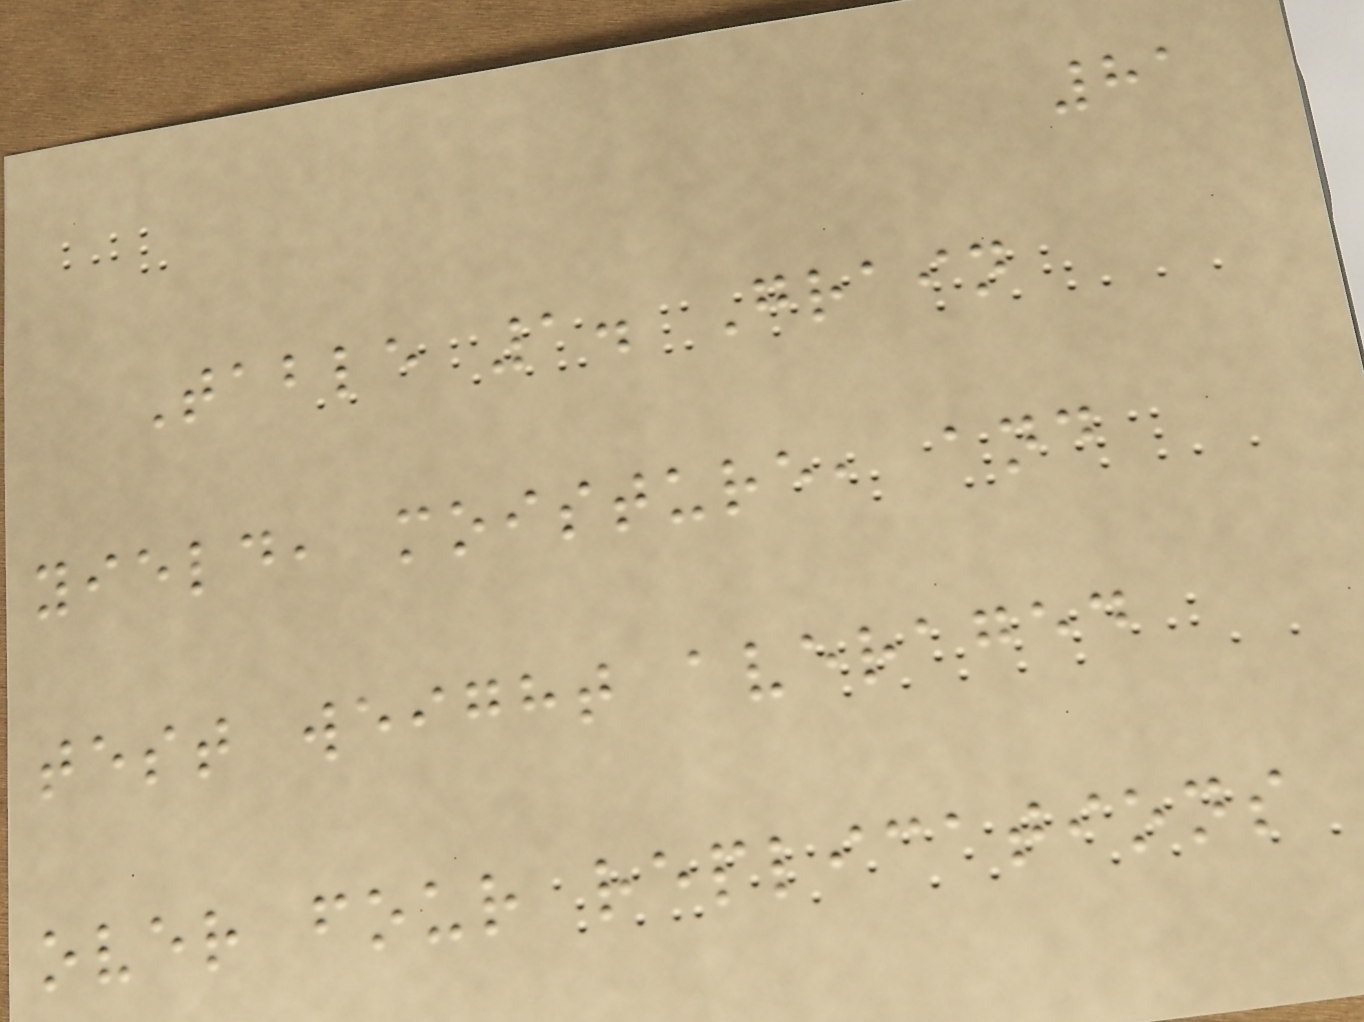81
Table 1. Grain
yield, moisture, and
test weight averaged
over four replications
